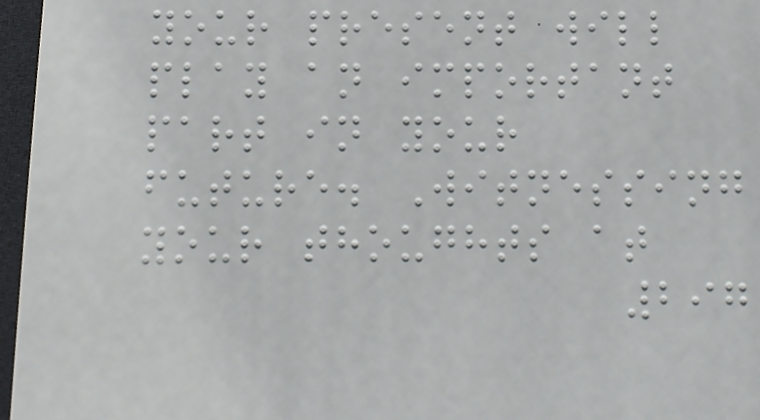your present will
play an important
part in your
future. Witnessing
your thoughts at
297
